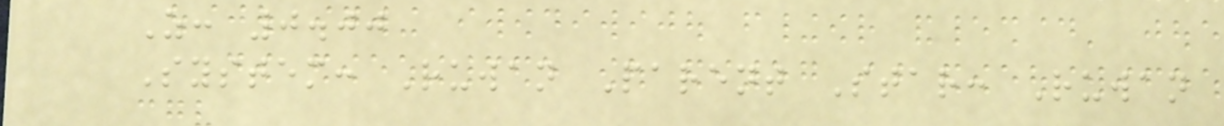Z: 0.00
System: Ruwan Parent Star: Ruwan
